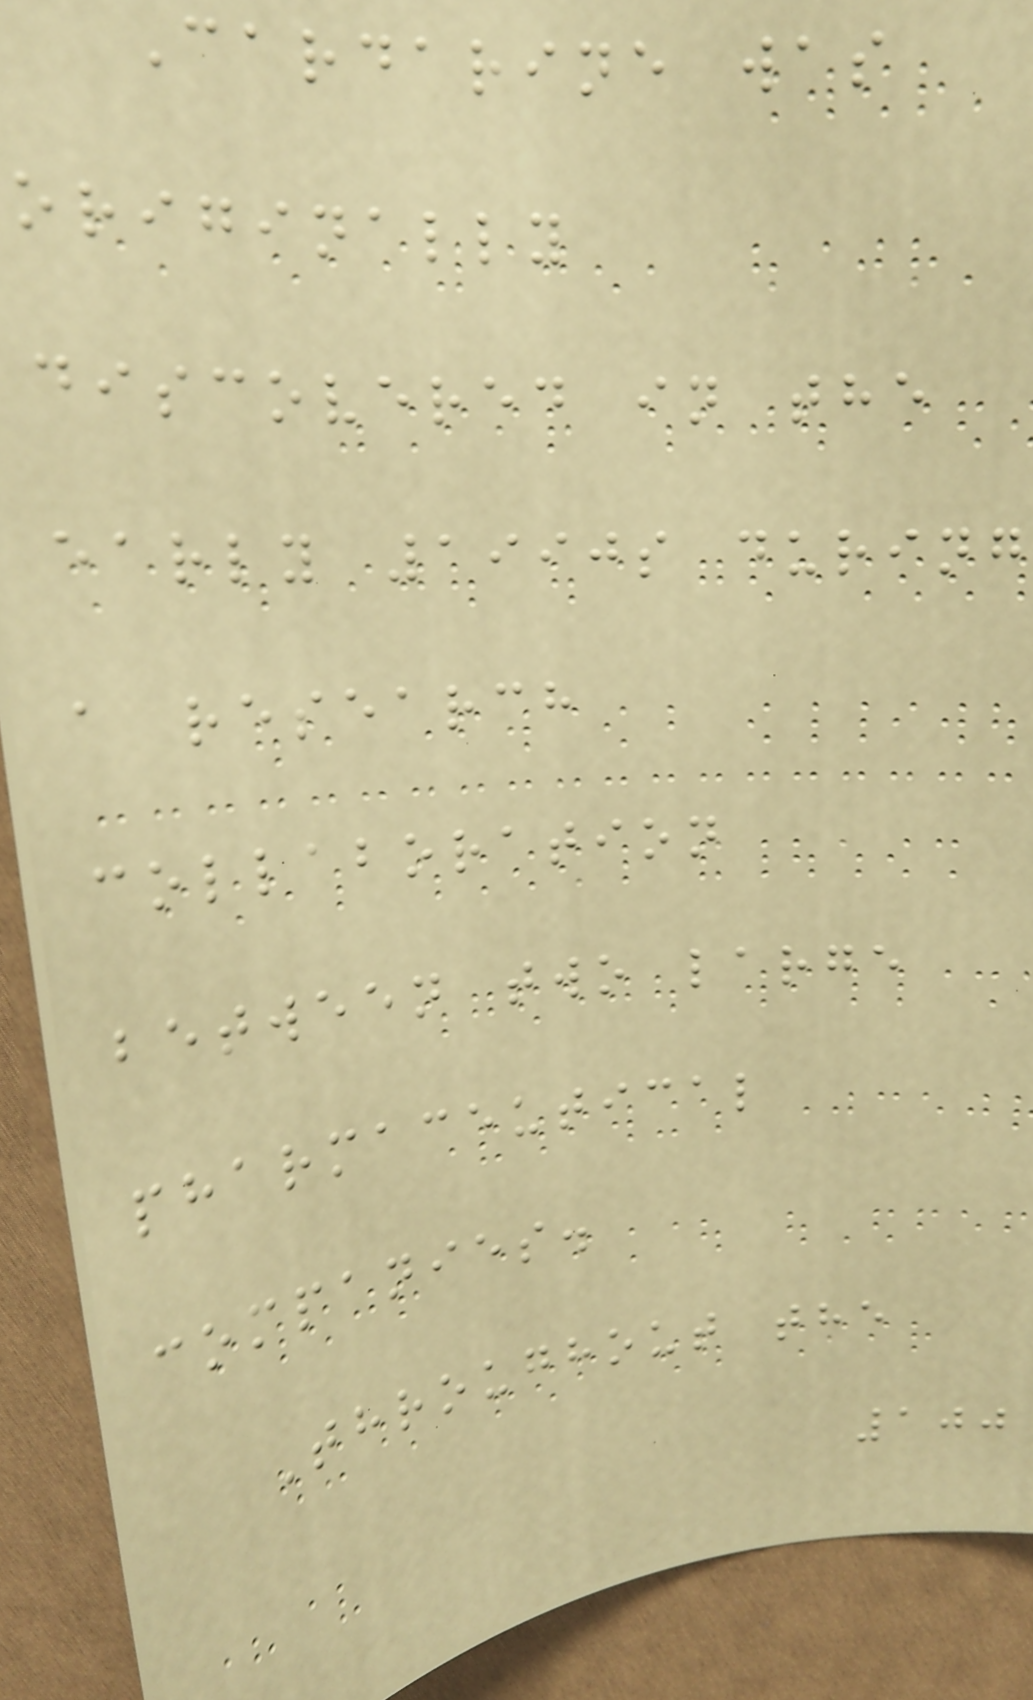Cardarine was
originally
discovered in the
early 1990s during
a research
collaboration
between two large
pharmaceutical
companies.
Throughout the
100
